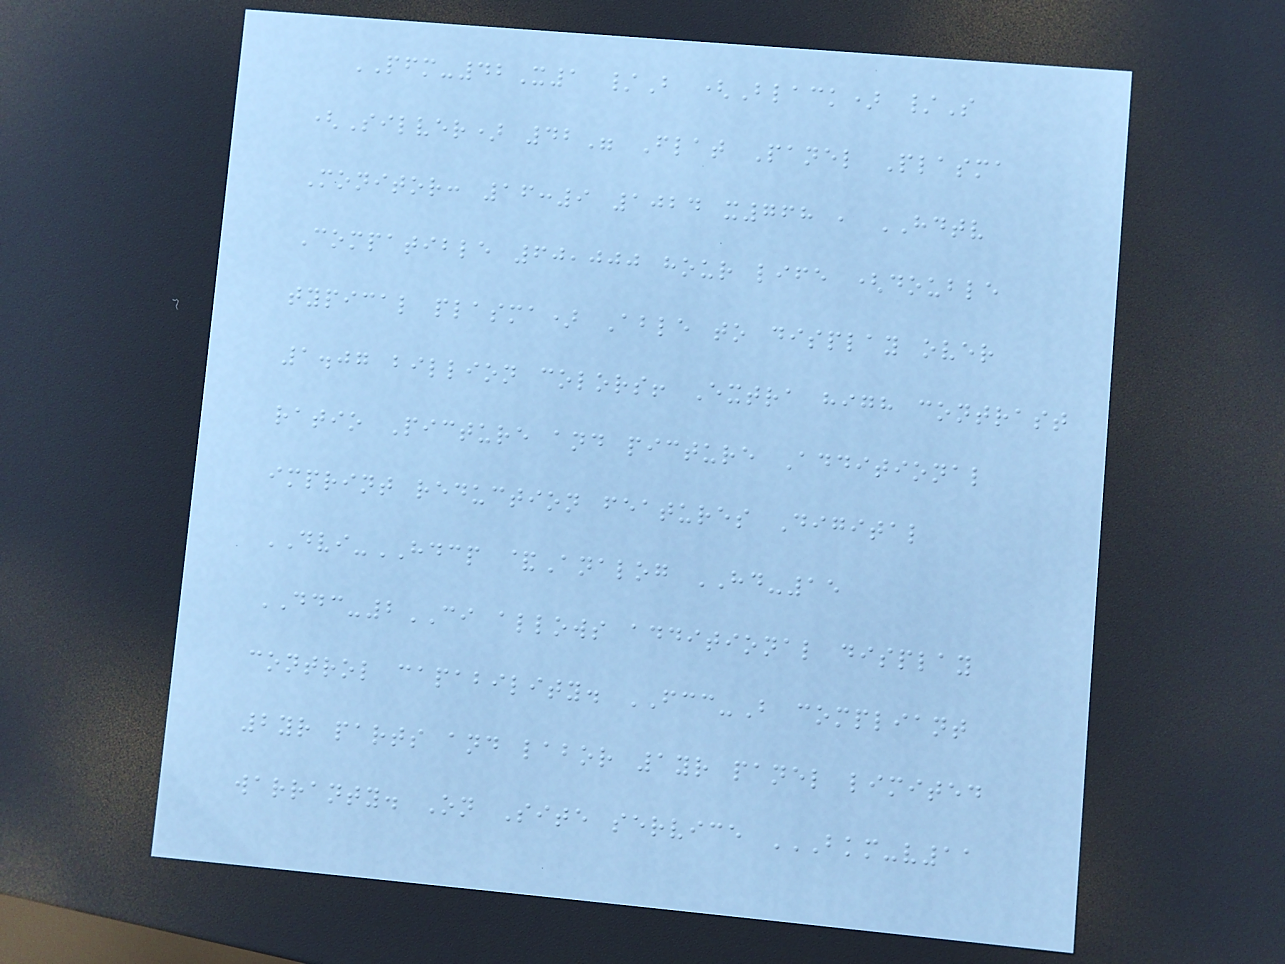PFM-42X1 /B (Black) /S
(Silver) 42" Flat Panel Plasma
Monitor: 16:9 1024 x768 , HDTV
Compatible 60,000 hour life (double
typical plasma) Able to display over
1.07 billion colors! Extra high contrast
ratio Picture and picture Additional
imprint reduction features Digital
DVI-HDCP &Analog HD-15
DDC-2CI allows additional display
control capability. FCC-B compliant
2yr parts and labor 1yr panel limited
warranty. On Site service BKM-V11
